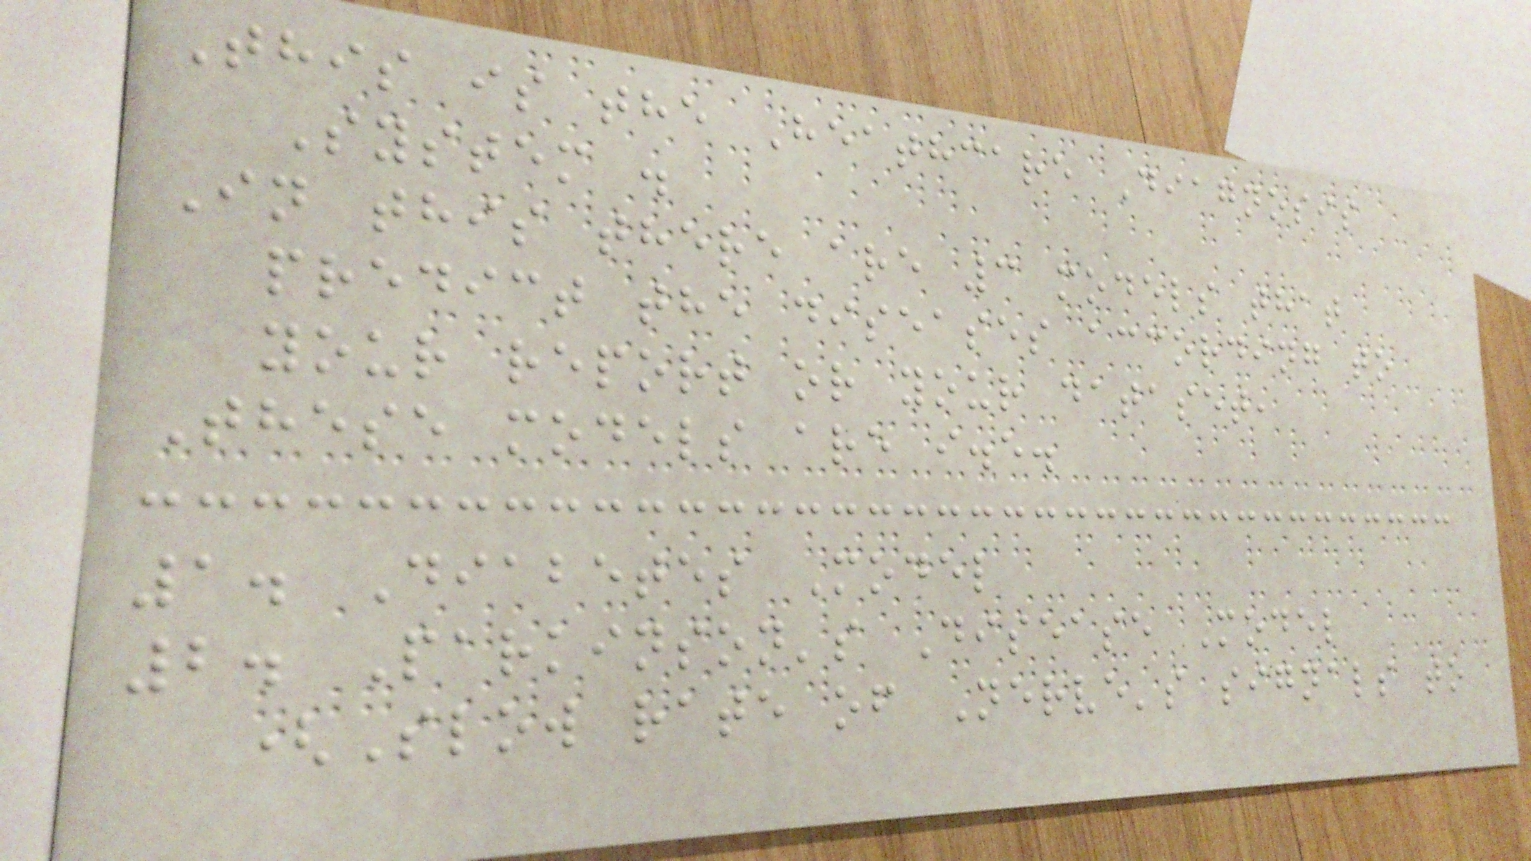This is the Heathcare Diagnosis
System .
In this there are 3 models that
predict the diseases according to
your report or your dataset,
These models are i.e.
1. Diabetes Model
2. Parkinson's Disease Model
(Slow rate of Nerve's signals to
